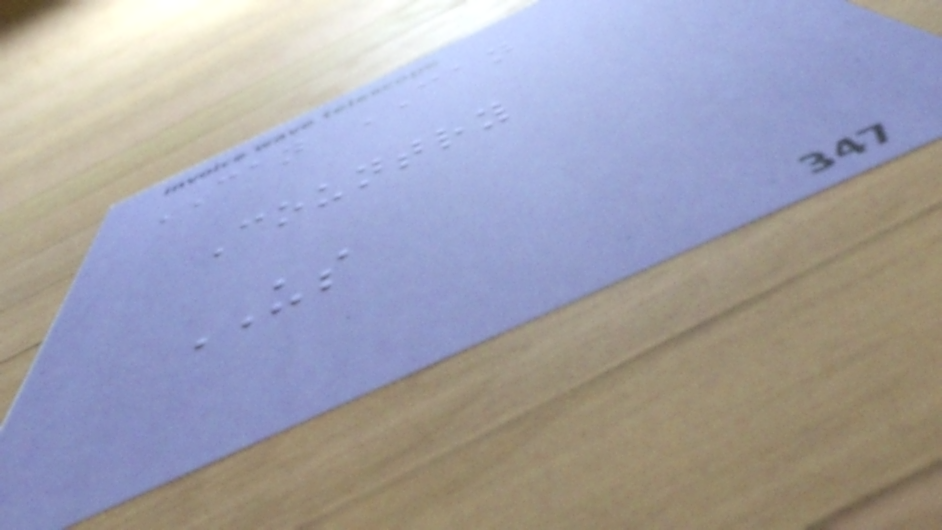CAN CAN
Country
US
